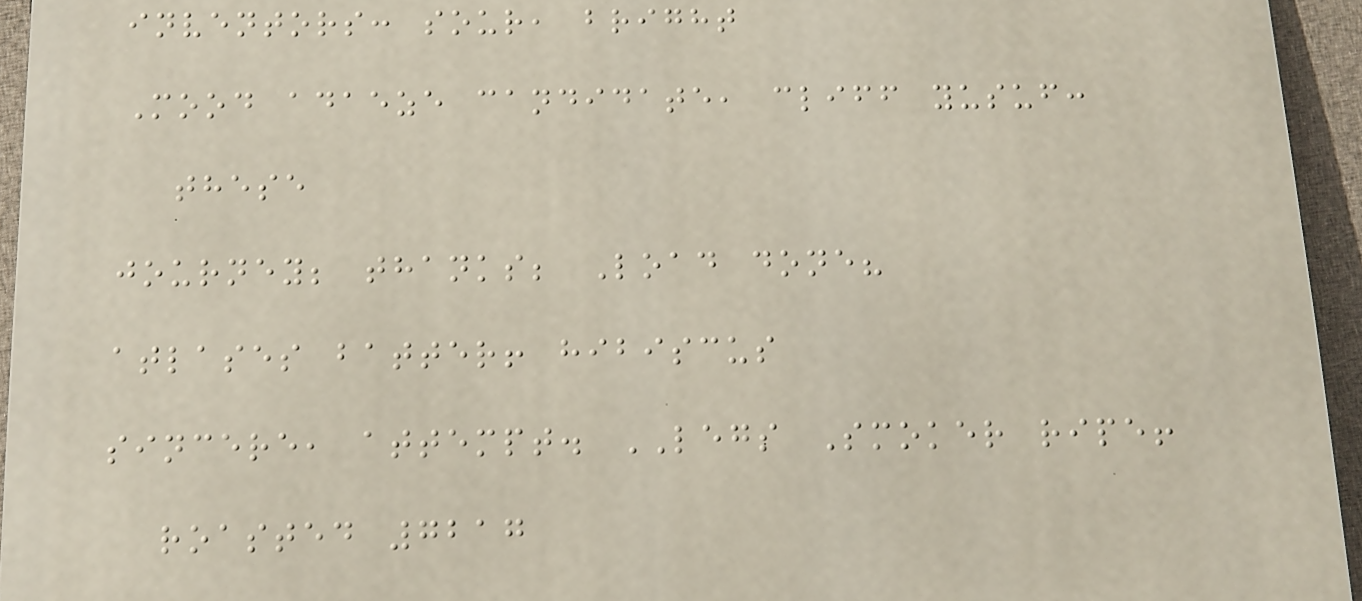inventors: sour, bright
Mood adaeze candidate, cliff yusuf:
these
journey; thanks; Load done?
atlases batter! hibiscus
sincere, attempt. LEGS Smoker ripe!
roasted 7217
